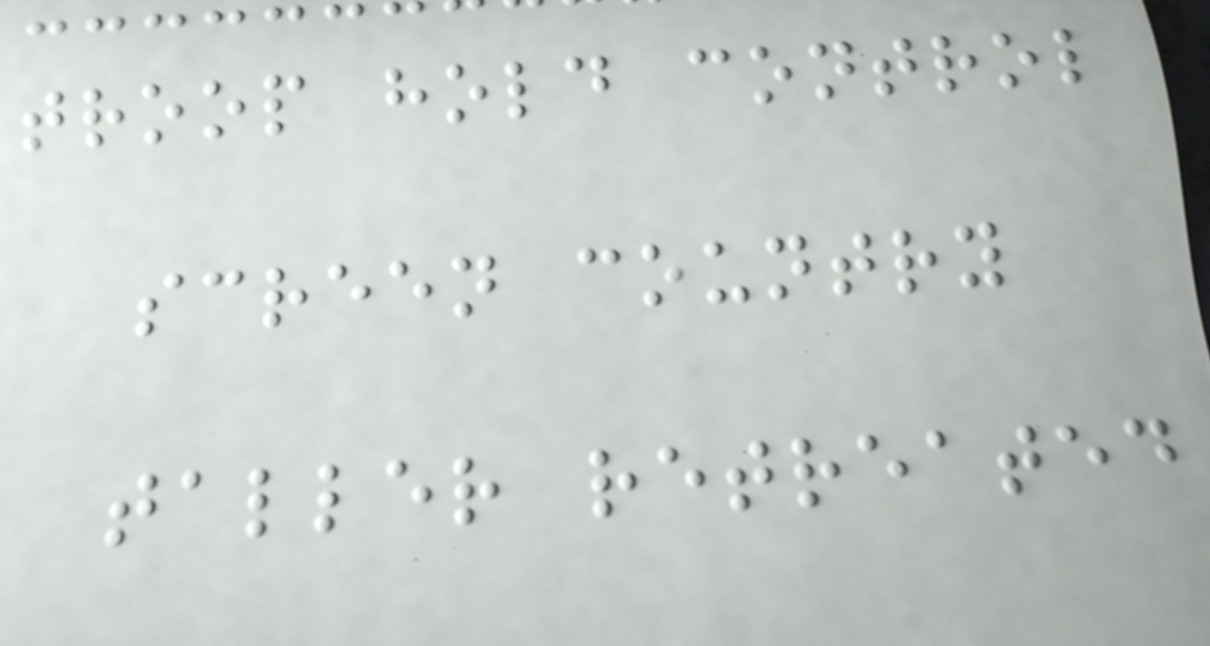troop hold control
screen country
taller retreated
